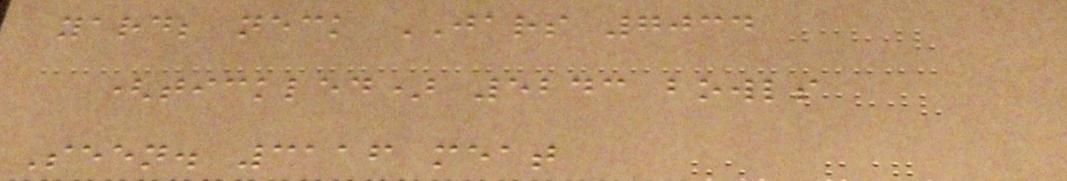yard; neck JARS 7034
(tickled) 5243 bowls
Seen. 3116 meat
